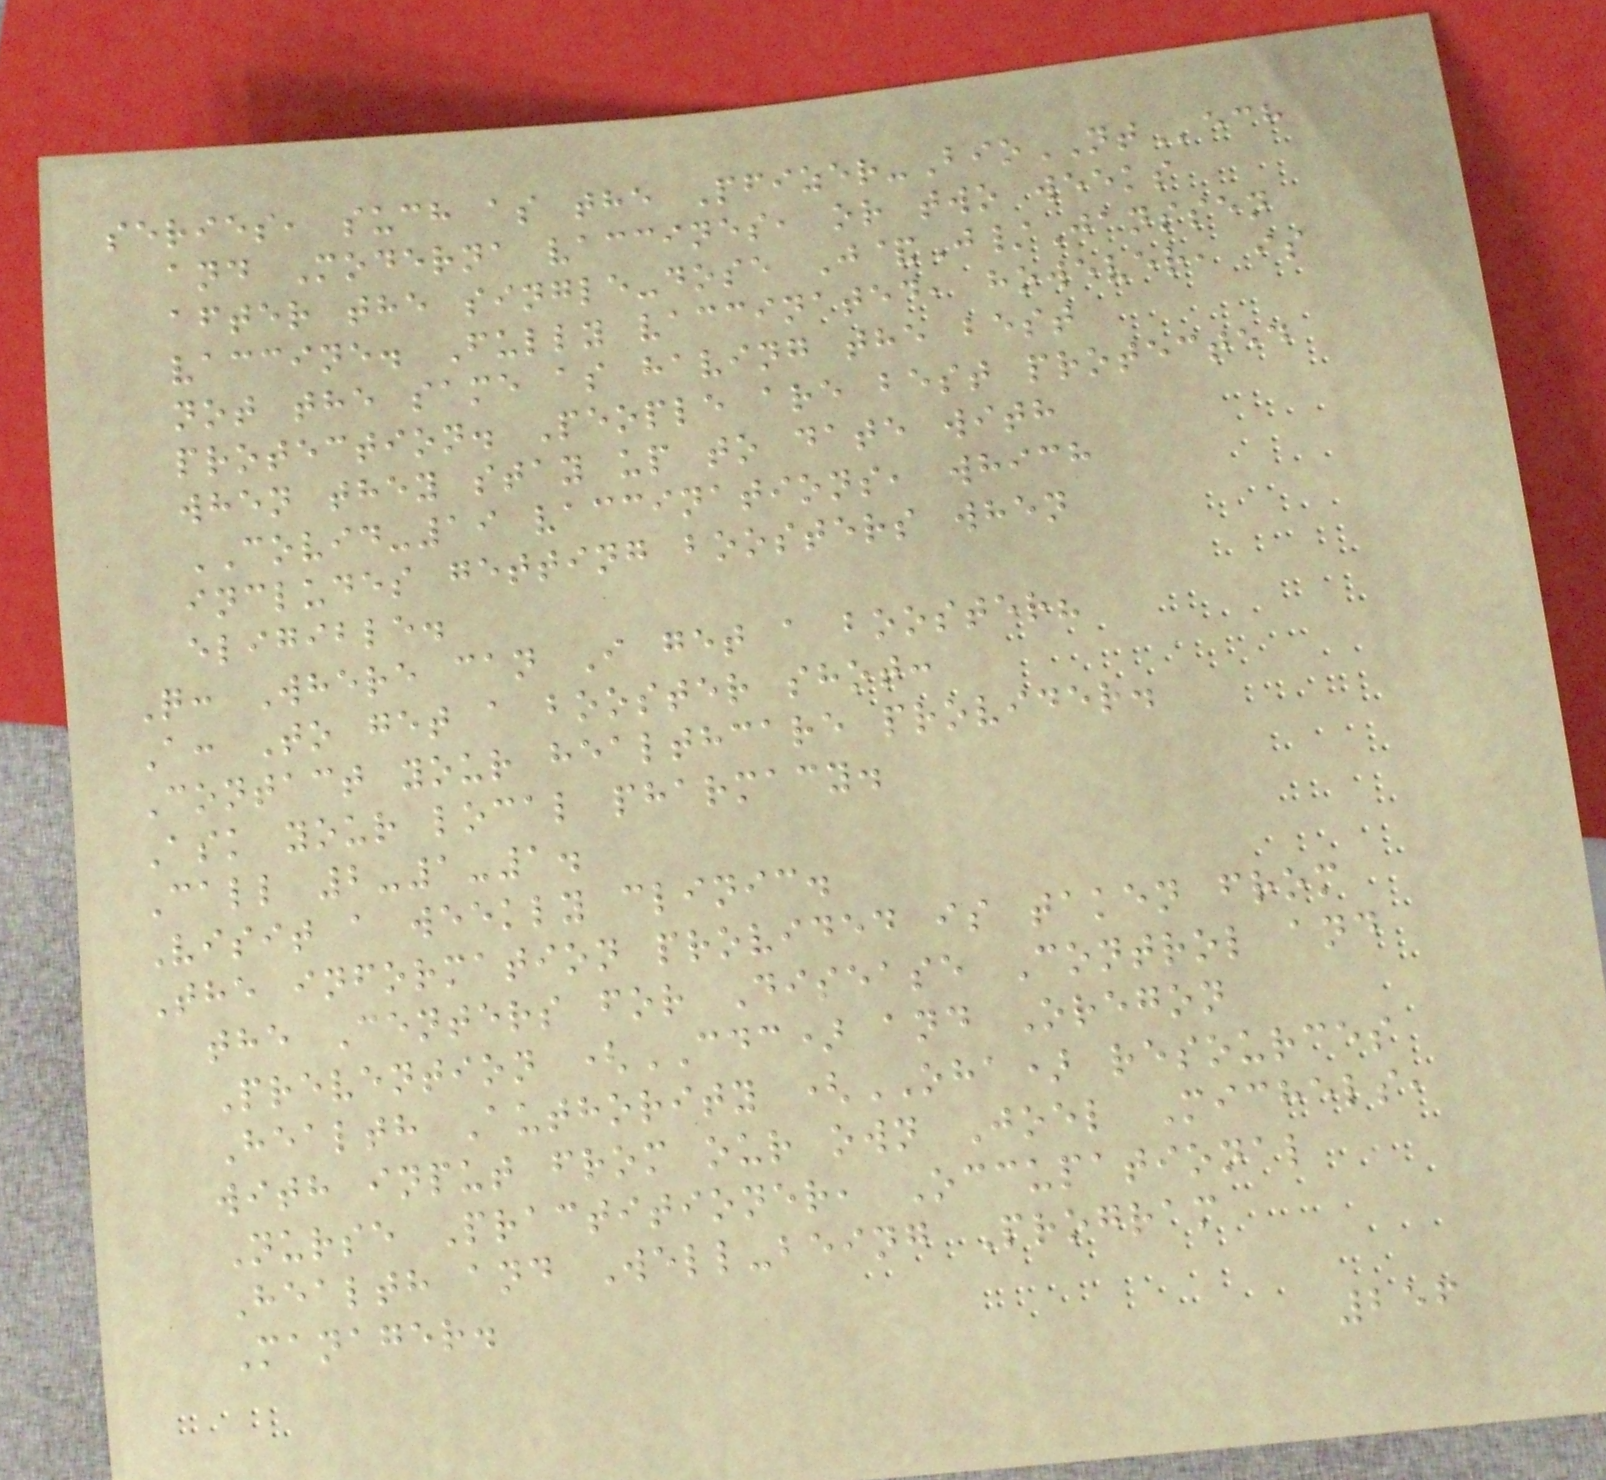series, such as the Pfizer-BioNTech
and Moderna vaccines, or two weeks
after the single-dose J&J/Janssen
vaccine. Fully vaccinated, however, is
not the same as having the best
protection. People are best protected
when they stay up to date with
COVID-19 vaccinations, which
includes getting boosters when
eligible.
Q: Where can I get a booster?
A: To get a booster shot:
Contact your healthcare provider.
Ask your local pharmacy.
Call 2-1-1.
Visit a weekly clinic.
The information provided is taken from
the Centers for Disease Control and
Prevention (CDC) and Oregon
Health Authority (OHA) resources
with input from our own Joel Michels,
Nurse Practitioner, Occupational
Health and Well-being Program
Manager.
256
